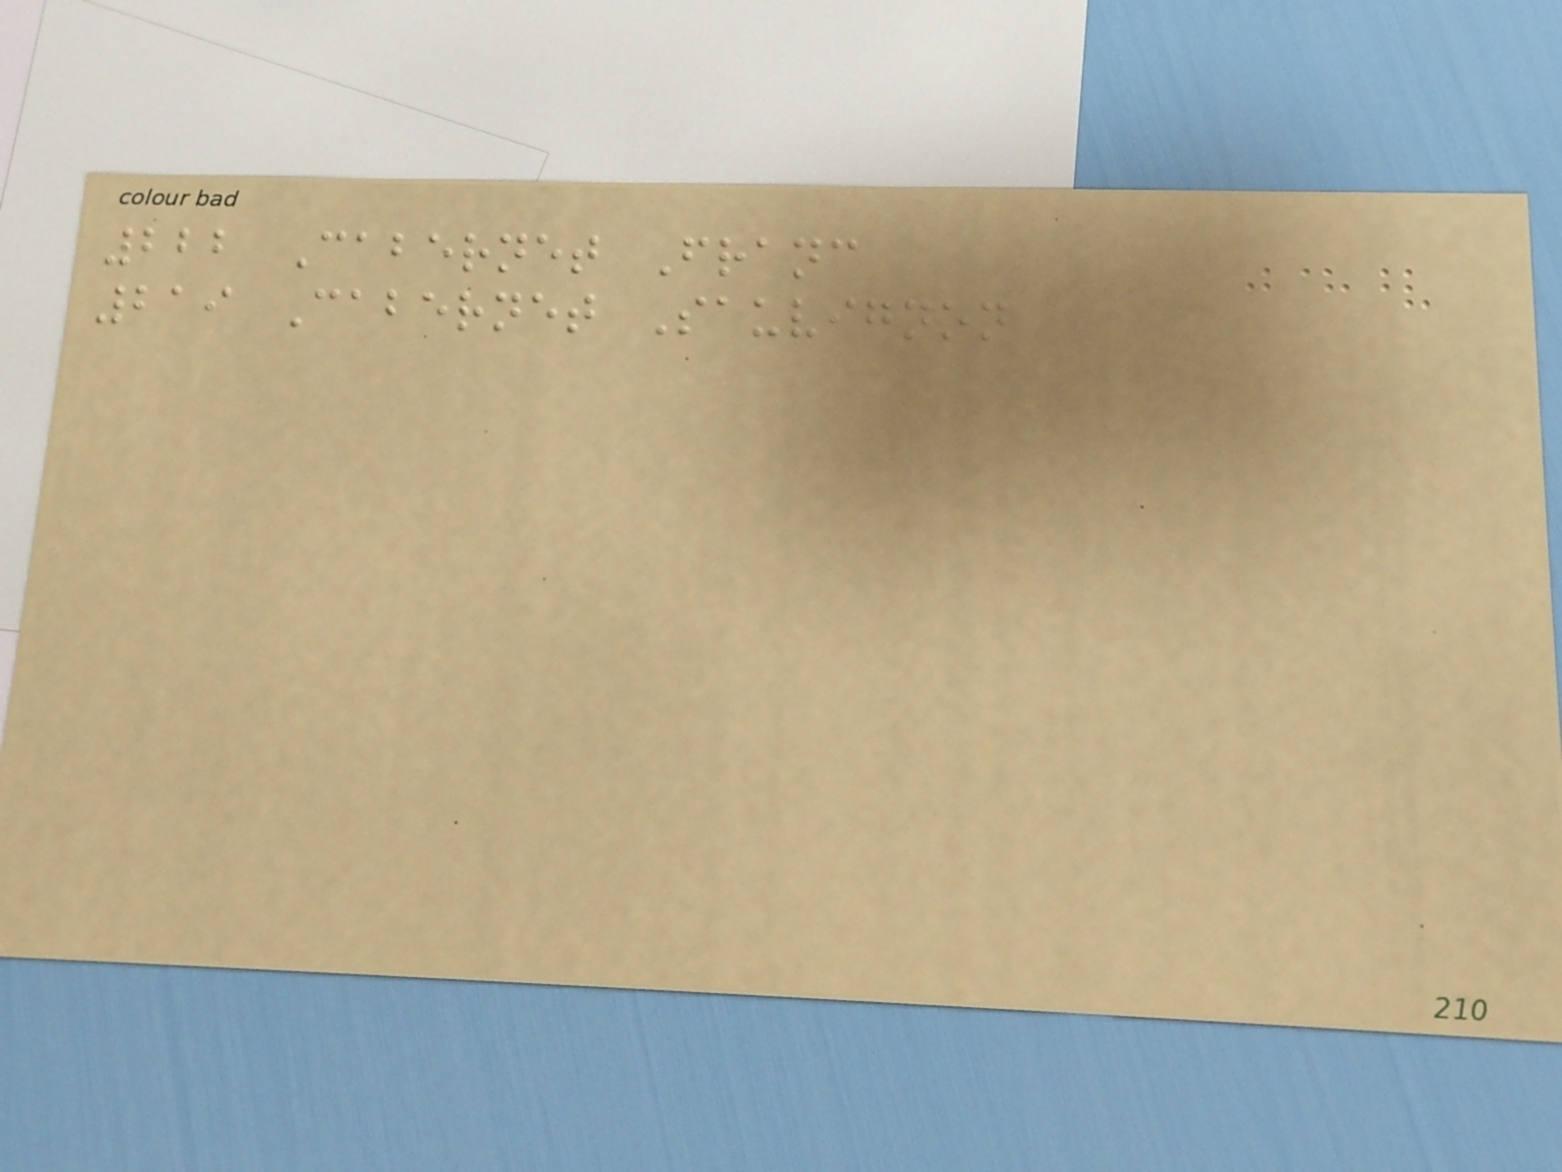222 Cabernet Franc
219 Cabernet Sauvignon
